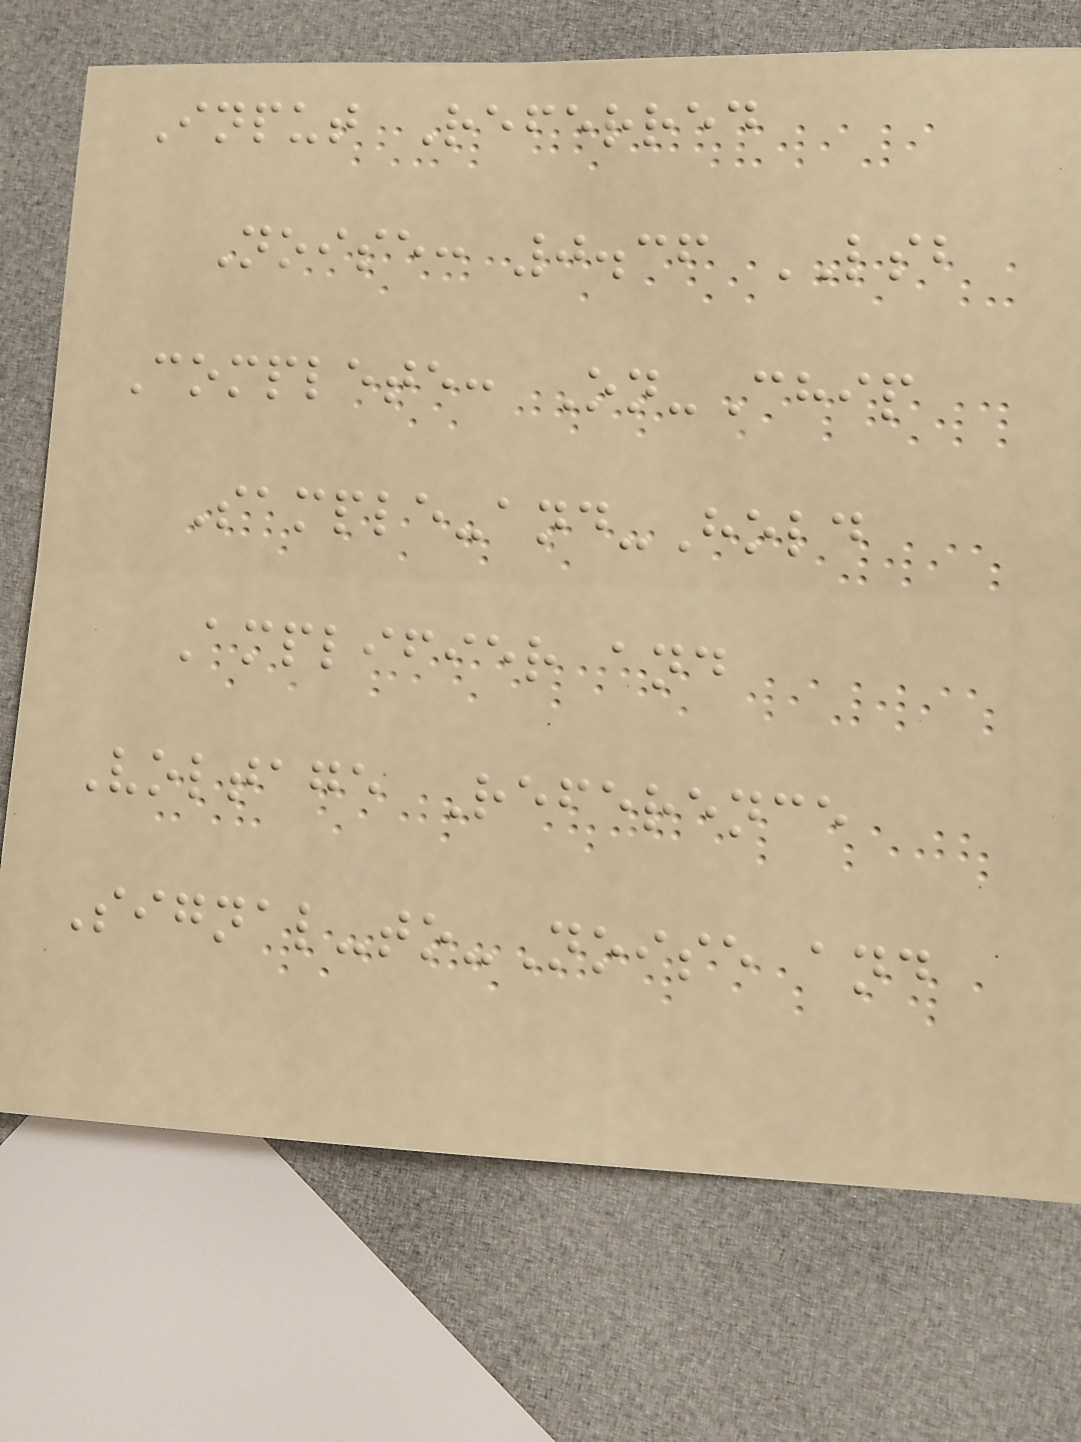Input Referred
Noise: 0.36 LSB
Complete: On-Chip
Sample-and-Hold
Amplifier and
Voltage Reference
Signal-to-Noise and
